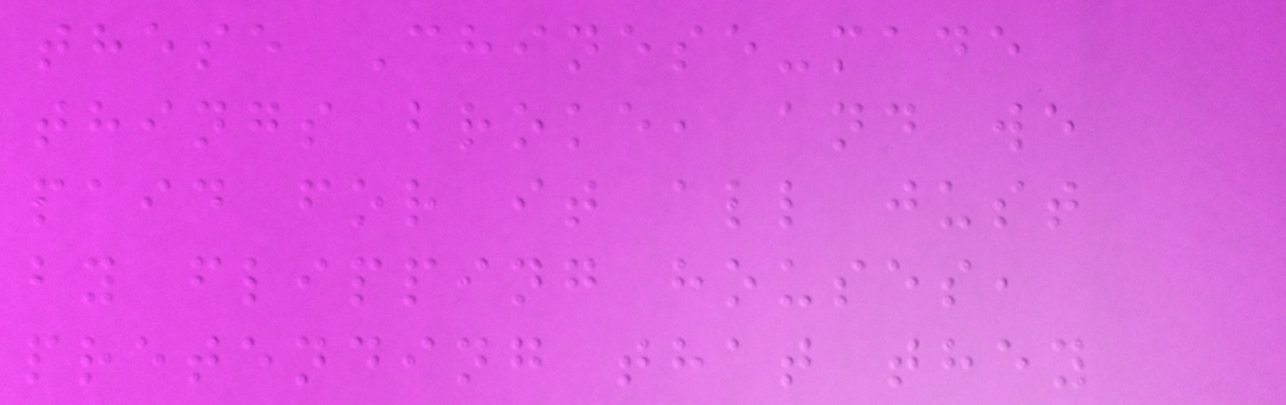these Chinese-made
things broke, and we
paid for it all just
by flipping houses,
pretending that they
